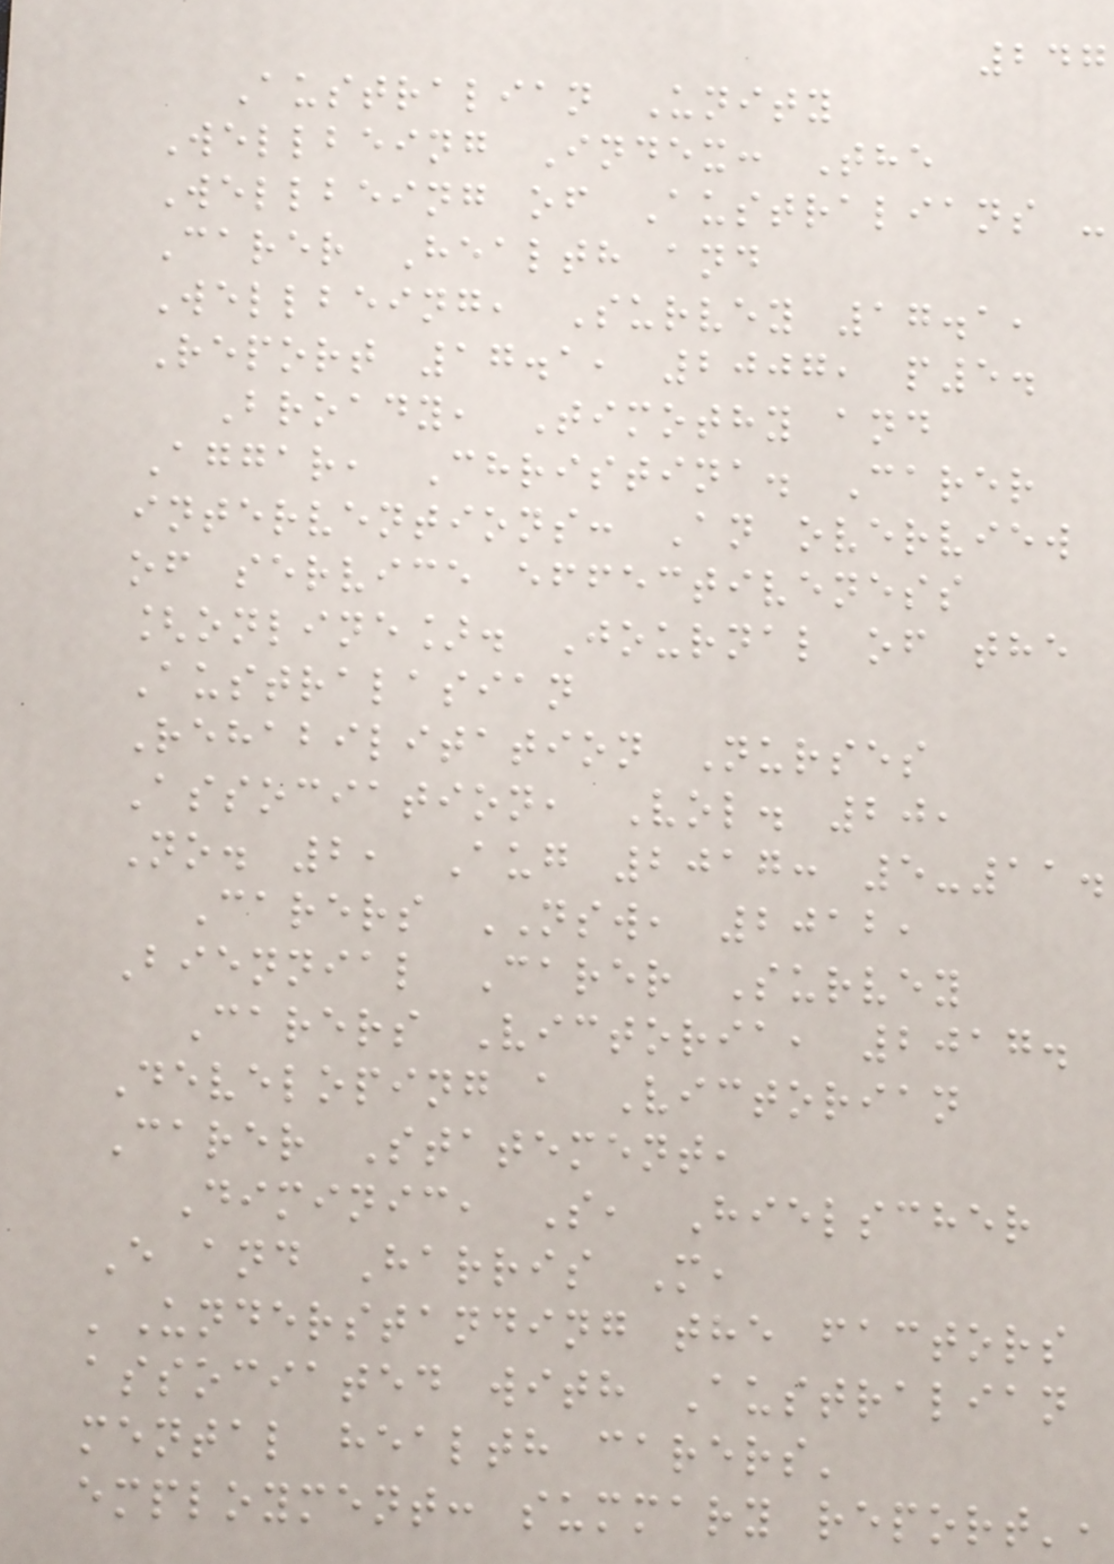247
Australian Unity
Wellbeing Index: The
Wellbeing of Australians -
Carer Health and
Wellbeing, Survey 17.1,
Report 17.1, 2007, p5.
Broady, Timothy and
Aggar, Christina. Carer
interventions: An overview
of service effectiveness
[online]. Journal of the
Australasian
Rehabilitation Nurses
Association, Vol. 20,
No. 2, Aug 2017: 5-11.
Carers NSW, 2012,
Biennial Carer Survey
Carers Victoria, 2017.
Developing a Victorian
Carer Statement,
Diminic, S, Hielscher
E and Harris M,
'Understanding the factors
associated with Australian
mental health carers'
employment: summary report',
